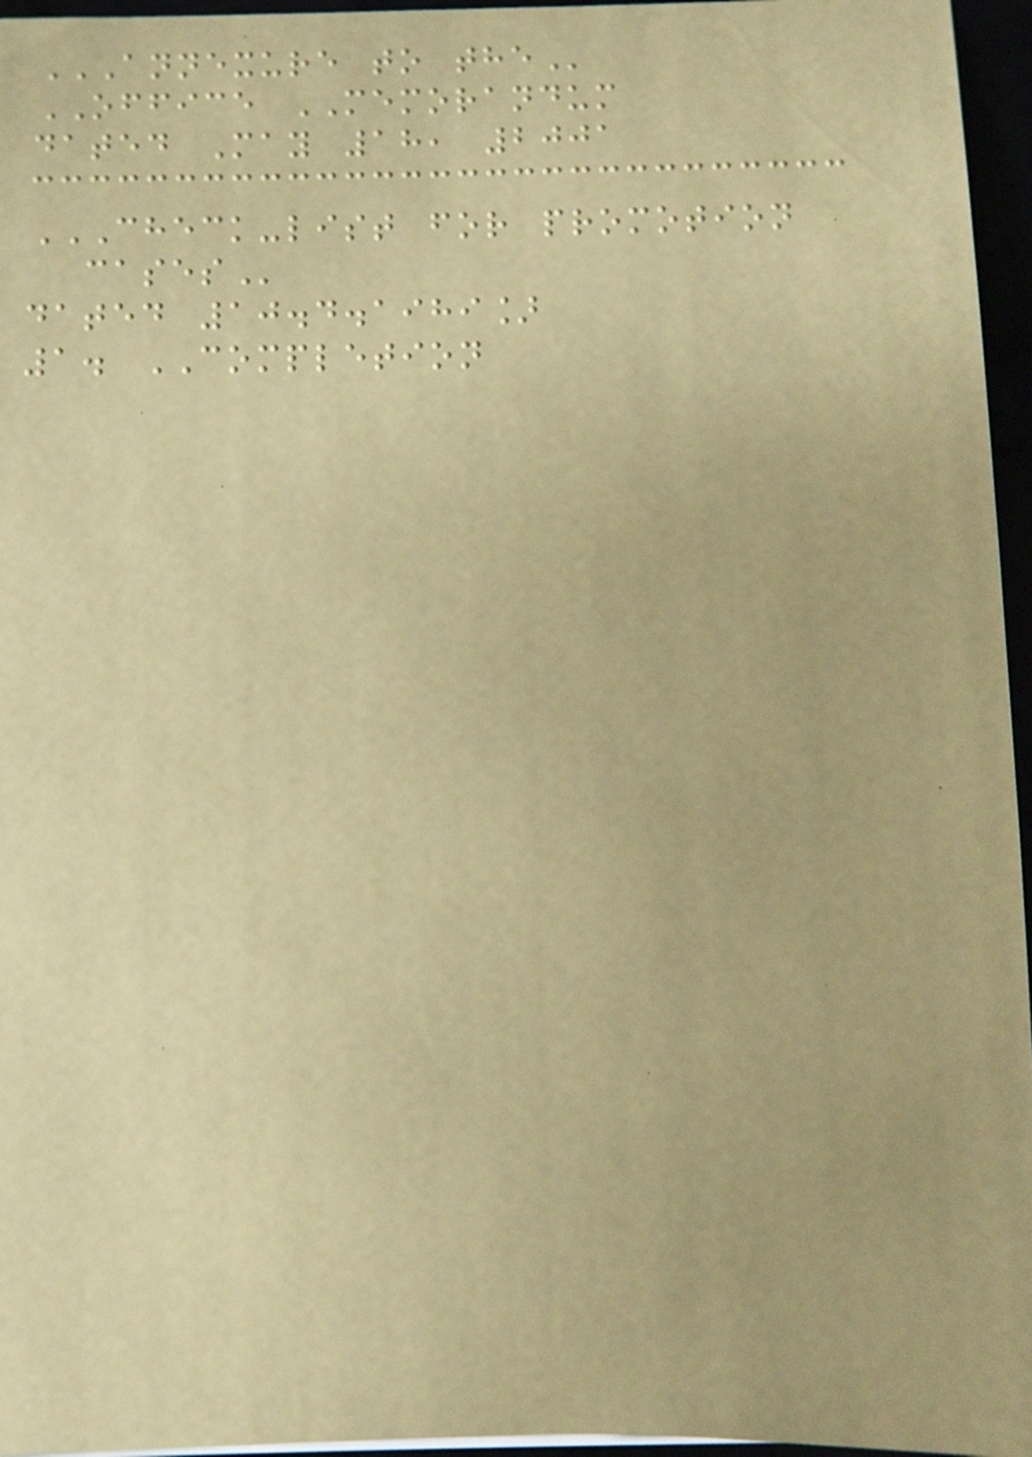ANNEXURE TO THE
OFFICE MEMORANDUM
dated May 18, 2001
CHECK-LIST FOR PROMOTION
CASES
dated 10.4.1989]
1. COMPLETION
